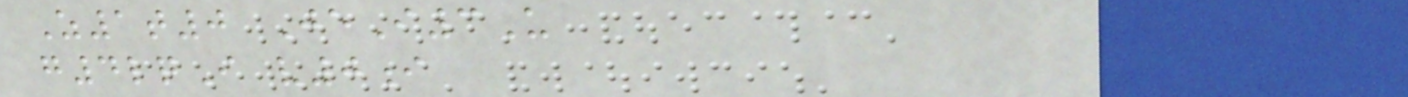Z1t0 JeI3U
g4lqI v0i
